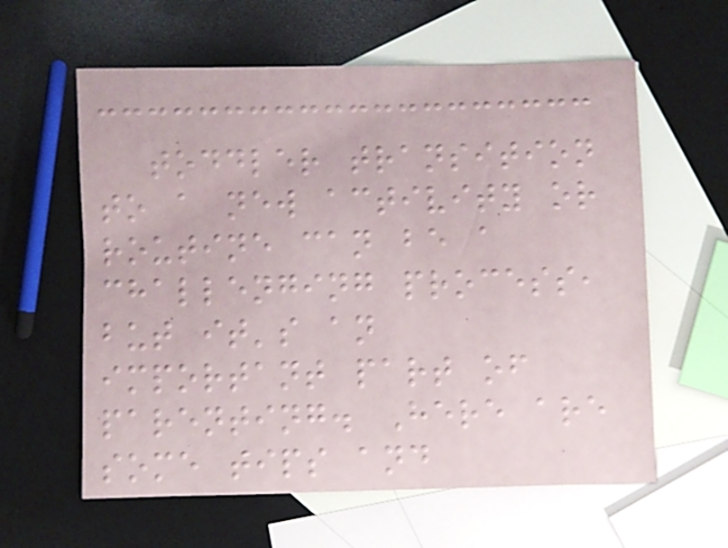toddler transition
to a new activity or
routine can be a
challenging process,
but it's an
important part of
parenting. Here are
some tips and
